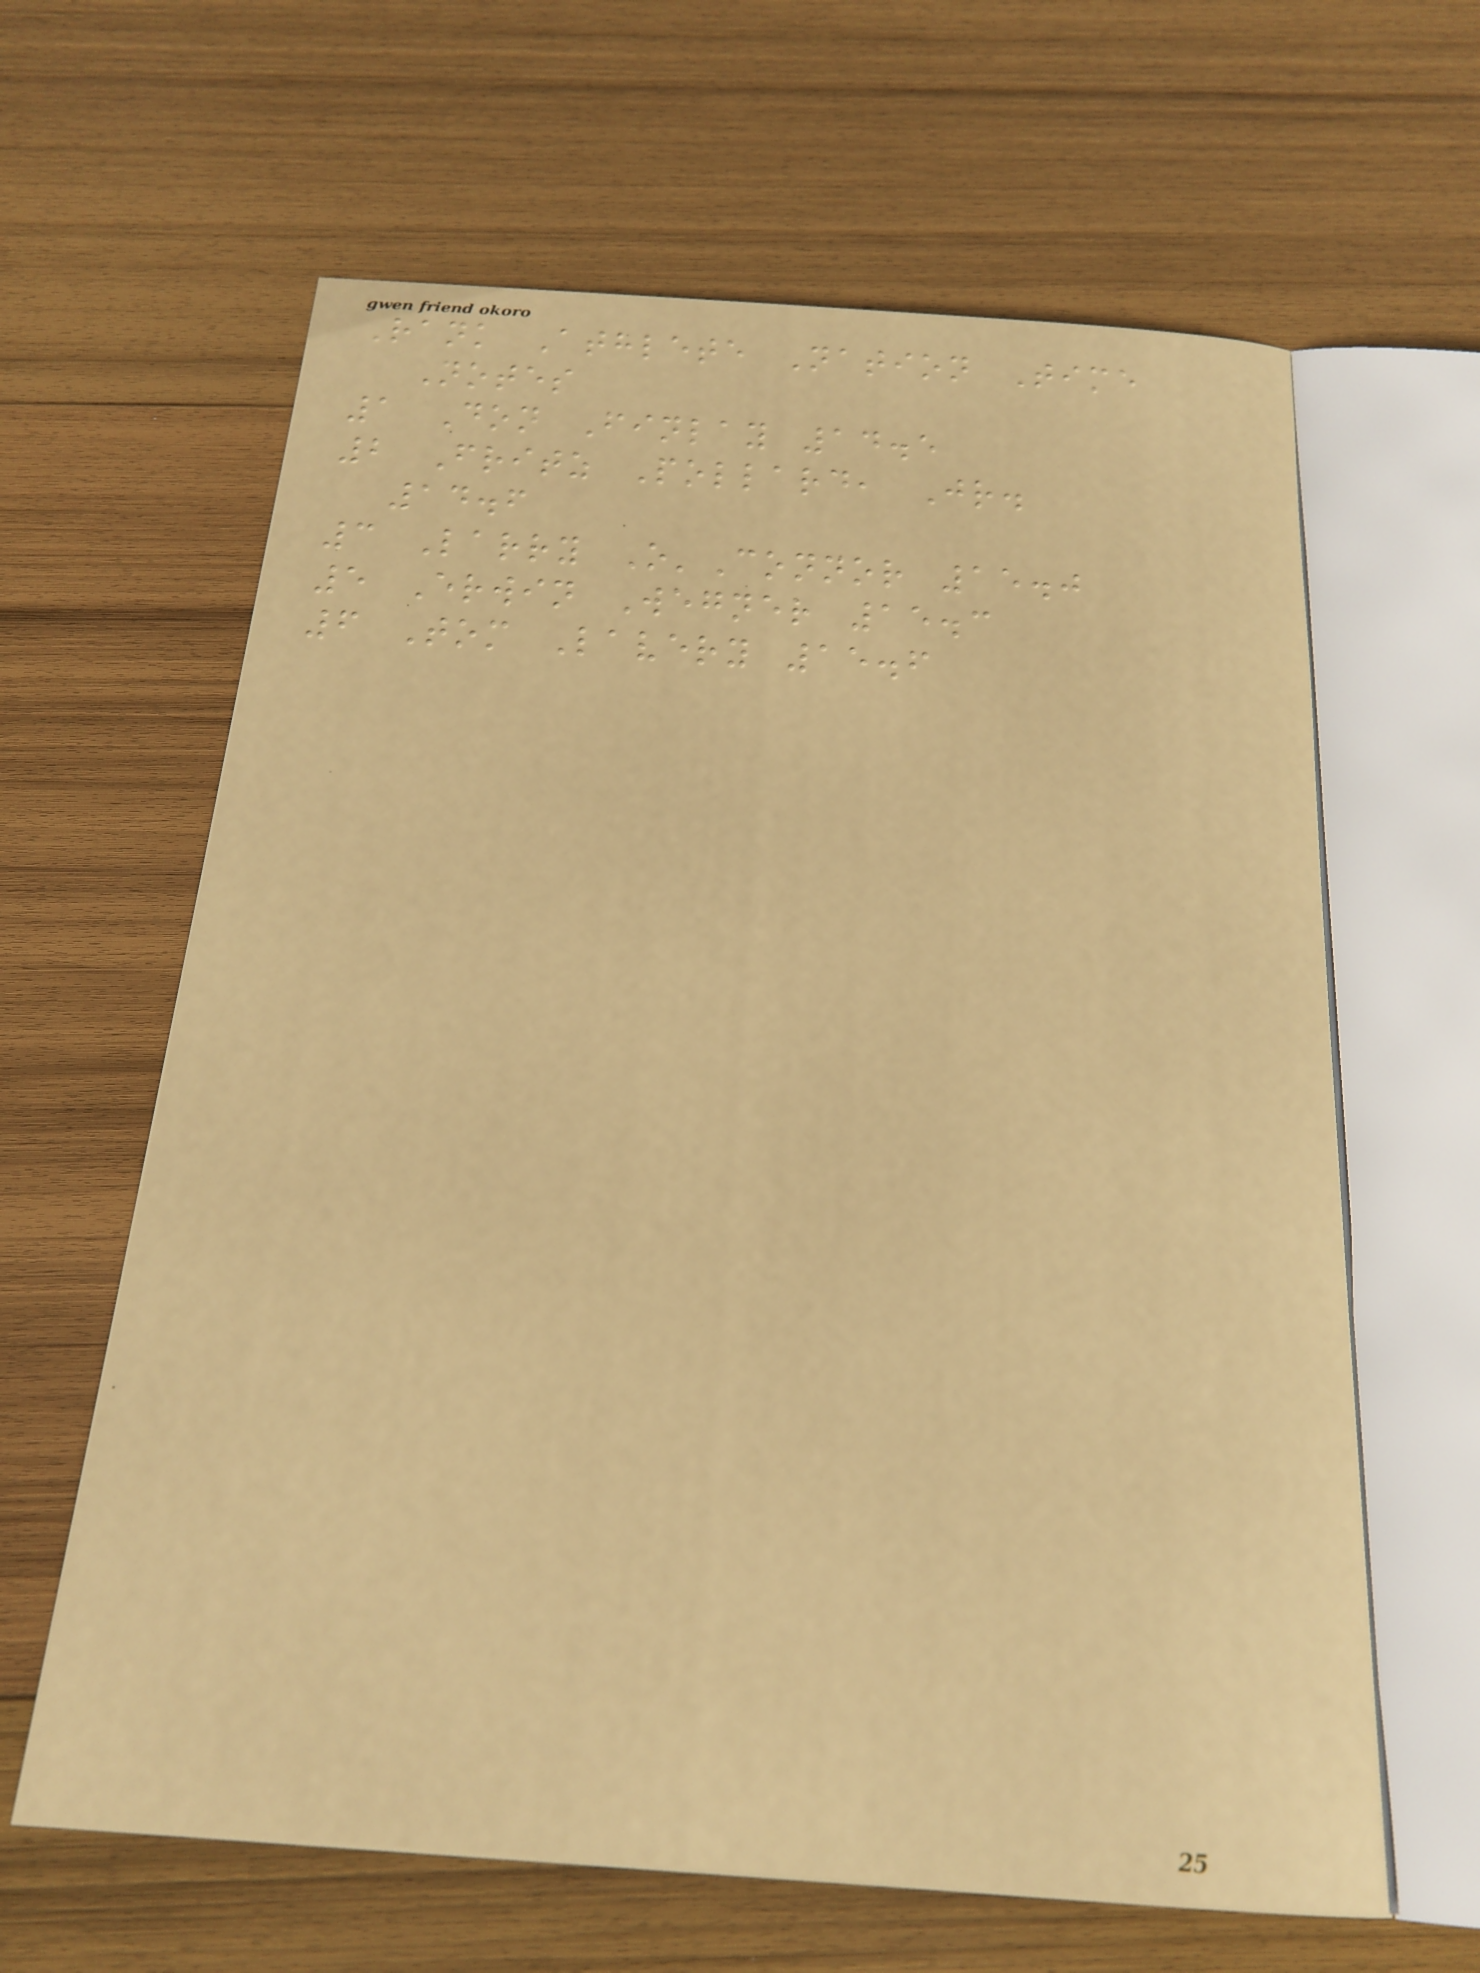Rank Athlete Nation Time
Notes
1 Don Finlay 14.5
2 Fritz Pollard, Jr.
14.6
3 Larry O'Connor 15.0
5 Erwin Wegner 15.3
6 Tom Lavery 15.6
